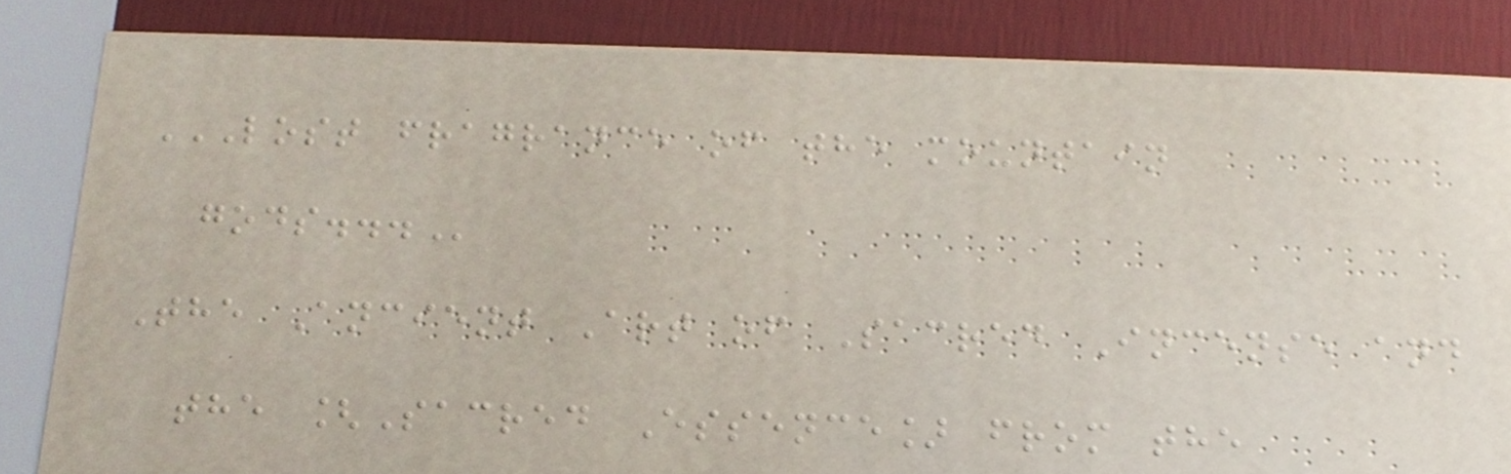LOST FRAGRANCE OF THE MOUNTAIN
GODS...
The Ancient Art of Sacred Incense and
the [Sacred Essence] from the
